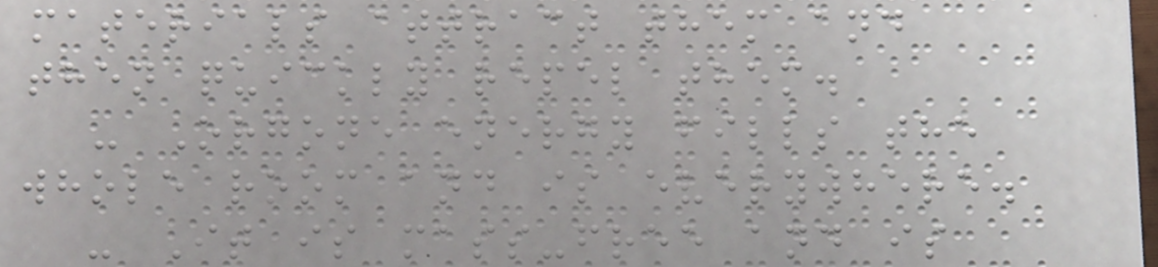materials attract them and
then quickly repel them.
- Orgone energy fills the
whole room and is everywhere.
- It is mass-free and is
